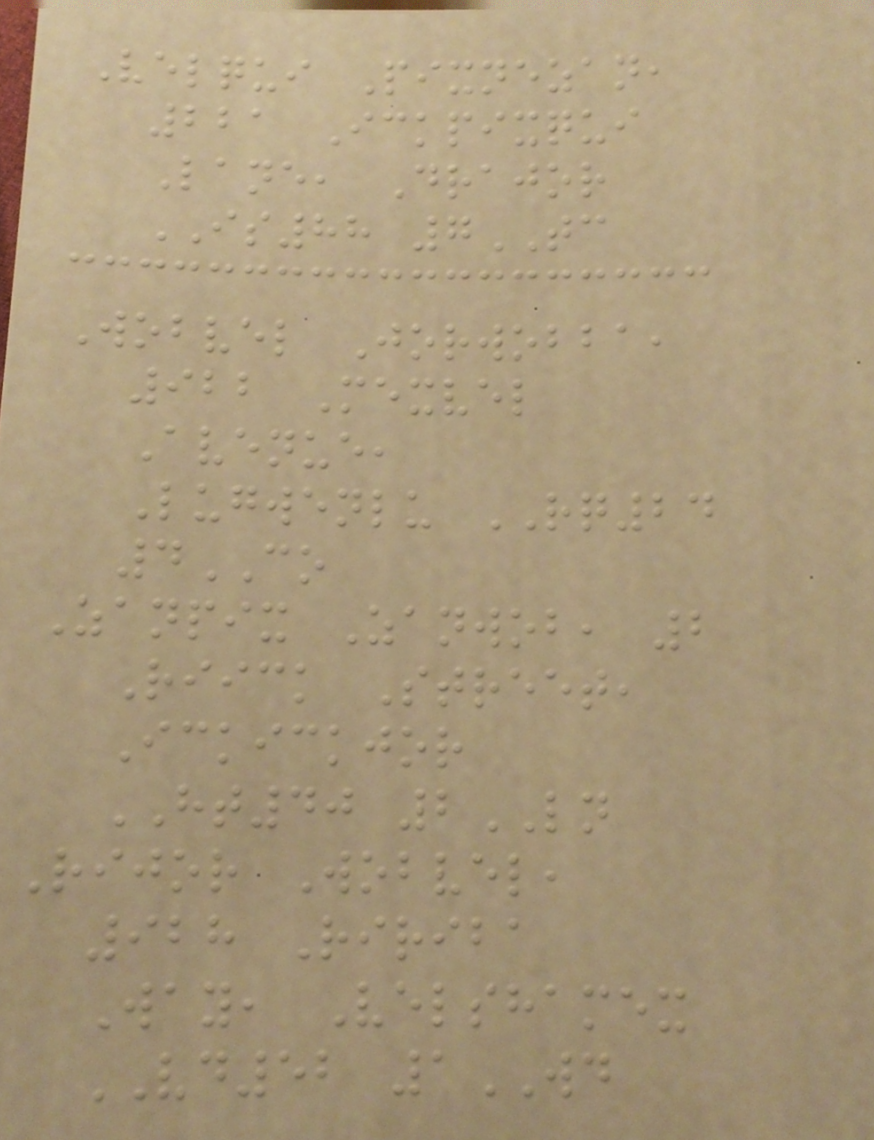Velqui Pixnezan,
221 Ickpixqui
Lane, Drajor
IS88 7TC
Wobvel Jorwobba,
922 Mexvel
Avenue,
Lugwenlu RQ24
4CO
Zanpix Zanwob, 2
Riick Street,
Ickickjor
HT40 2LN
Rijor Wobvel,
928 Ririba
Way, Velshamex
VD52 1WD
